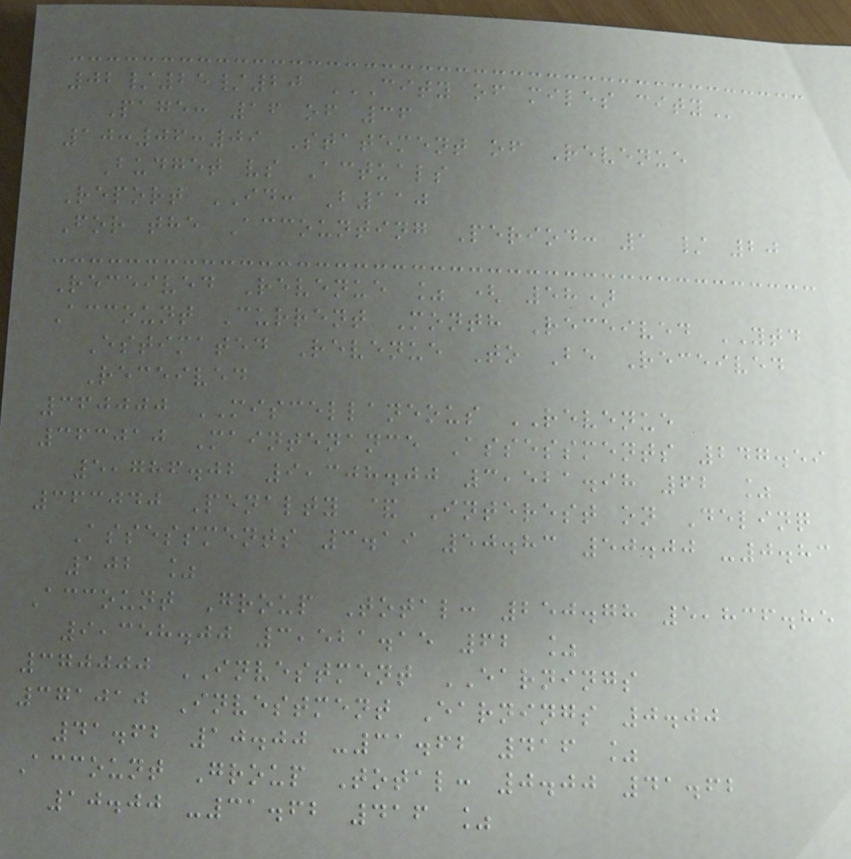02/25/20 CITY OF MILES CITY
Page: 16 of 36
10:06:09 Statement of Revenue
Budget vs Actuals
Report ID: B110
For the Accounting Period: 1 / 20
Received Revenue % ( 58)
Account Current Month Received YTD
Estimated Revenue To Be Received
Received
360000 MISCELLANEOUS REVENUE
363010 Maintenance Assessments 247.59
5,786.02 9,308.00 3,521.98 62 %
363040 Penalty & Interest on Delinq
Assessments 3.19 50.83 50.00 -0.83
102 %
Account Group Total: 250.78 5,836.85
9,358.00 3,521.15 62 %
370000 INVESTMENT EARNINGS
371010 Investment Earnings 0.00
41.62 10.00 -31.62 416 %
Account Group Total: 0.00 41.62
10.00 -31.62 416 %
